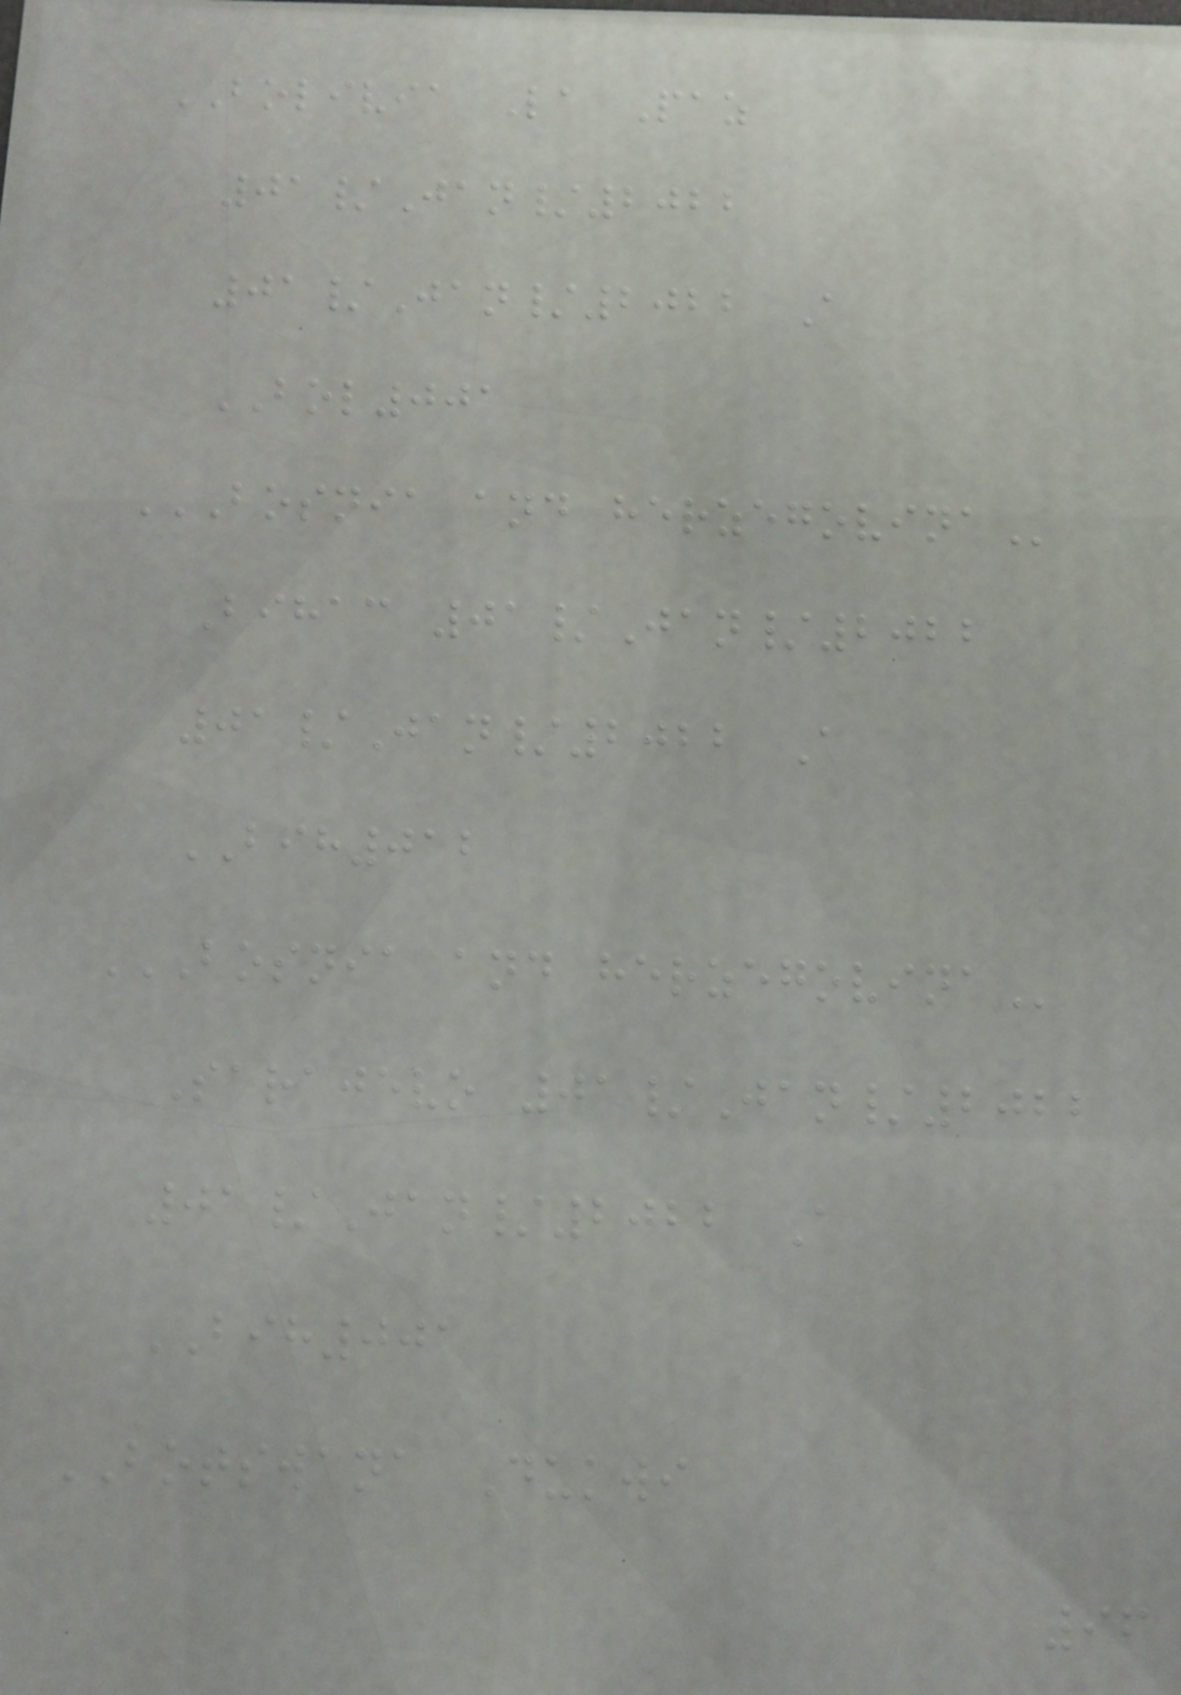BOLIVIA La Paz
01/Jan/2022
01/Jan/2022 A
BOL001
BOSNIA AND HERZEGOVINA
Bihac 01/Jan/2022
01/Jan/2022 A
BIH012
BOSNIA AND HERZEGOVINA
Sarajevo 01/Jan/2022
01/Jan/2022 A
BIH001
BOTSWANA Dukwi
96
